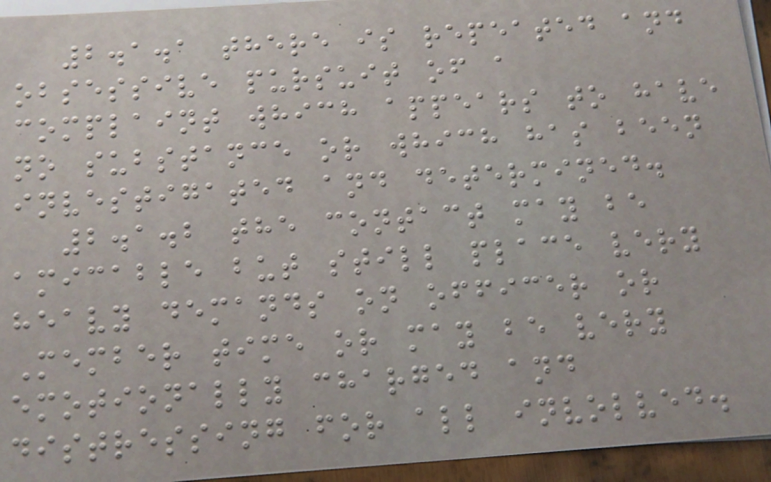2.1.1 there is repeated and
obsessive pursuit of a
complaint which appears to have
no substance or which has been
investigated and determined.
2.1.2 the contact may be
amicable but still place very
heavy demands on officer or
Member time or may be very
emotionally charged and
distressing for all involved.
